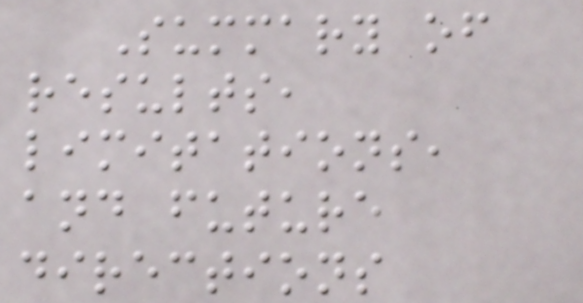Summary of
results,
limitations,
and future
directions
